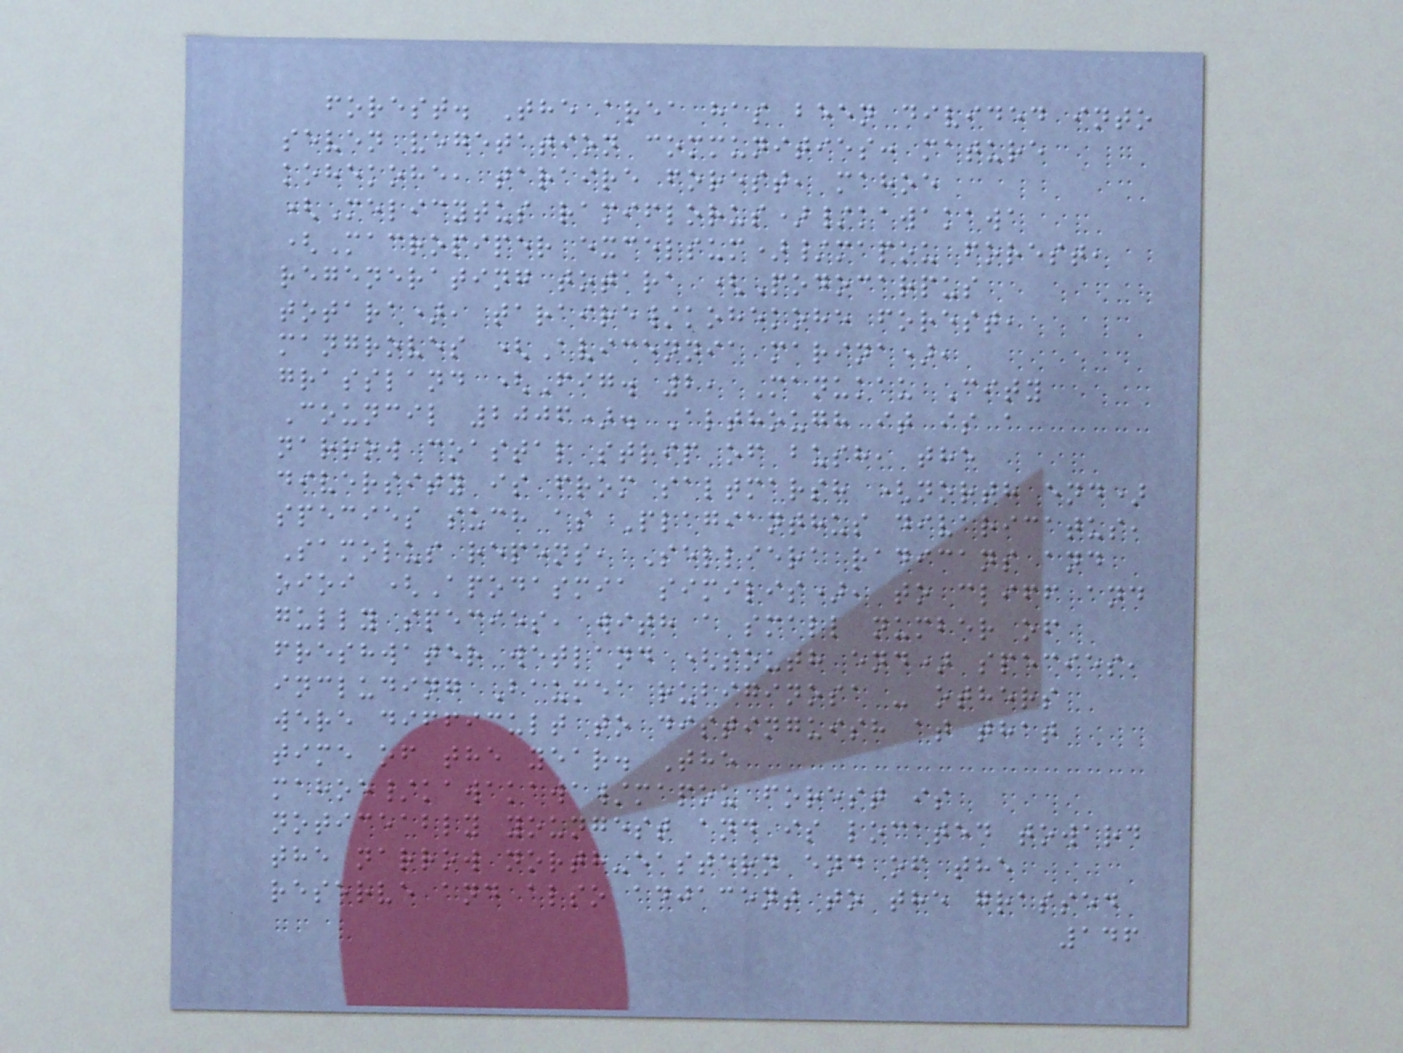forest. The area has been divided into
seven vegetation communities: mature
kohekohe, taraire forest, mahoe
(Melicytus ramiflorus)/kawakawa
(Macropiper excelsum)/mapou forest,
regenerating totara (Podocarpus
totara), taraire/kohekohe forest,
mangroves (Avicennia marina),
grassland (Fig. 2, Manukau City
Council 2006). Although it is a
narrow coastal strip of bush, the
diversity is from saltmarsh (north end)
species such as Plagianthus divaricatus,
Samolus repens, Selliera radicans and
oioi (Apodasmia similis), to cliff and
gully species, with a small number of
freshwater wetland (south end) species,
including Baumea rubiginosa - others
were difficult to distinguish at that
time of the year. The
mahoe/kawakawa/mapou forest is
noticeably youngest and is located toward
the narrow north-eastern end of the
reserve and also adjacent to the grassed
146
